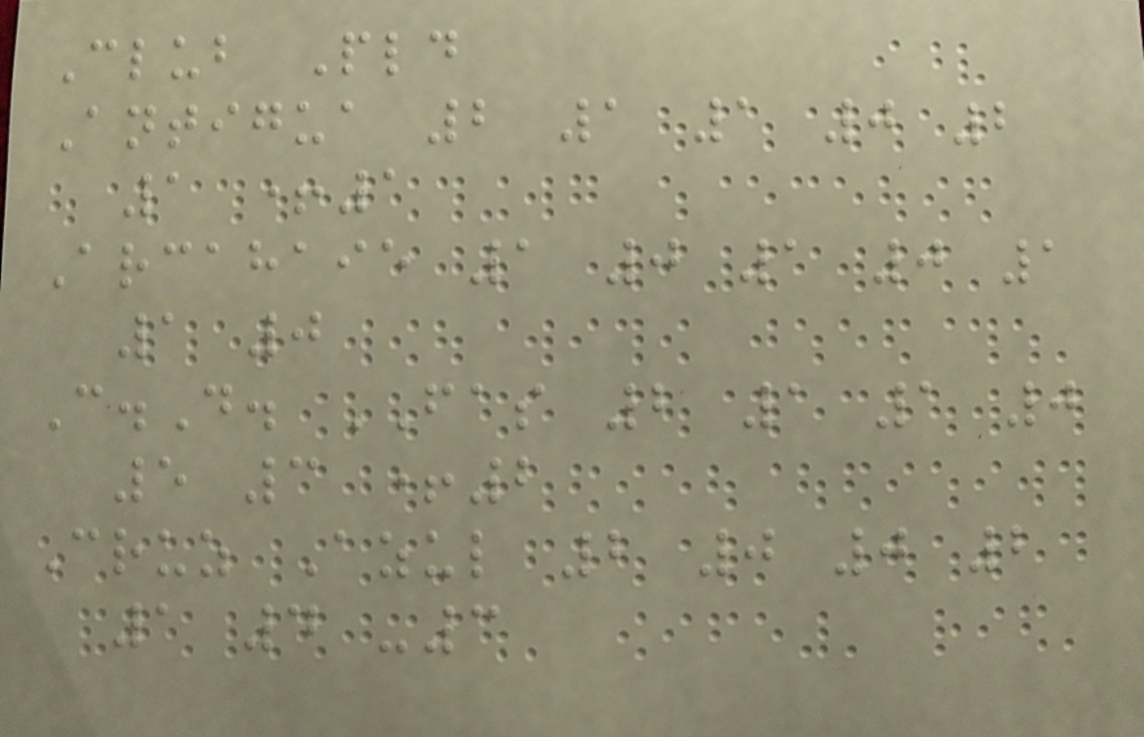Club Pld
Antigua 2 1 1 0 2
1 +1
Arcahaie 1 0 1 0 1
1 0
C.D. FAS 2 1 1 0
5 3 +2
Cruz Azul 2 0 0 2
1 4 -3
